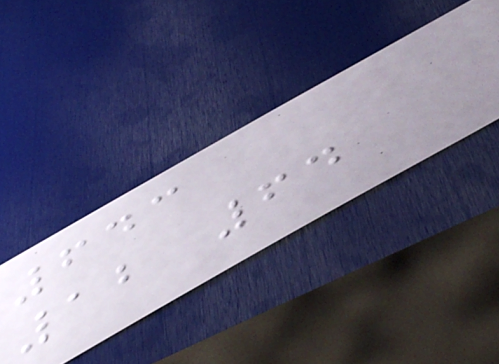643
12 64
